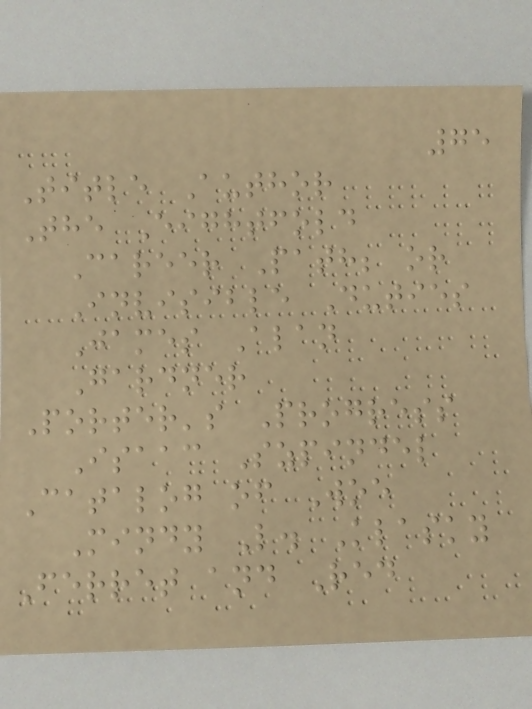75
Title Author
The Eightfold
Career Path; or
Invisible Duties
James Alan
Gardner
Porter's Progress
Isaac Szpindel
Catalog of Woe
Mindy L. Klasky
Ferret and Red
